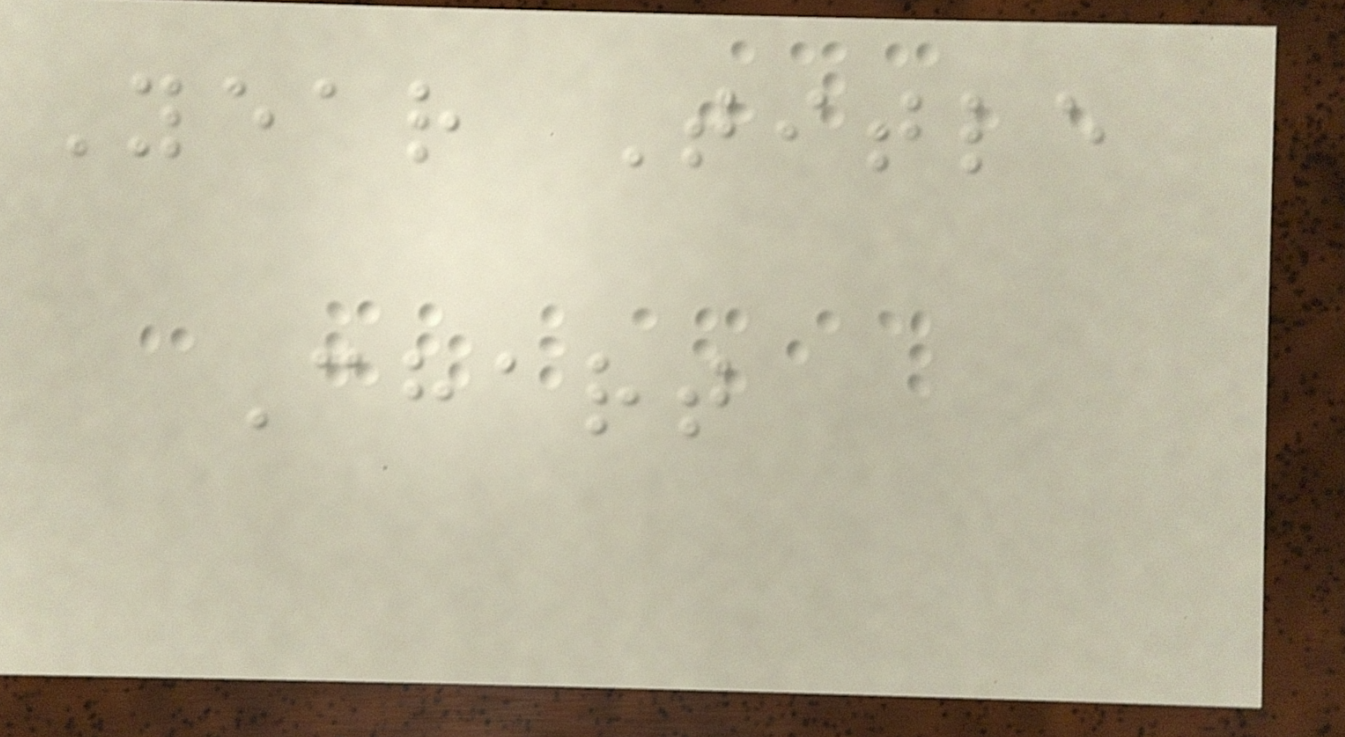Year Title
Chart
